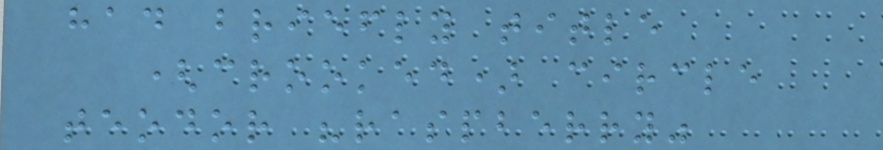had briefly title
(crooked) circle
teodor "raspberry"
